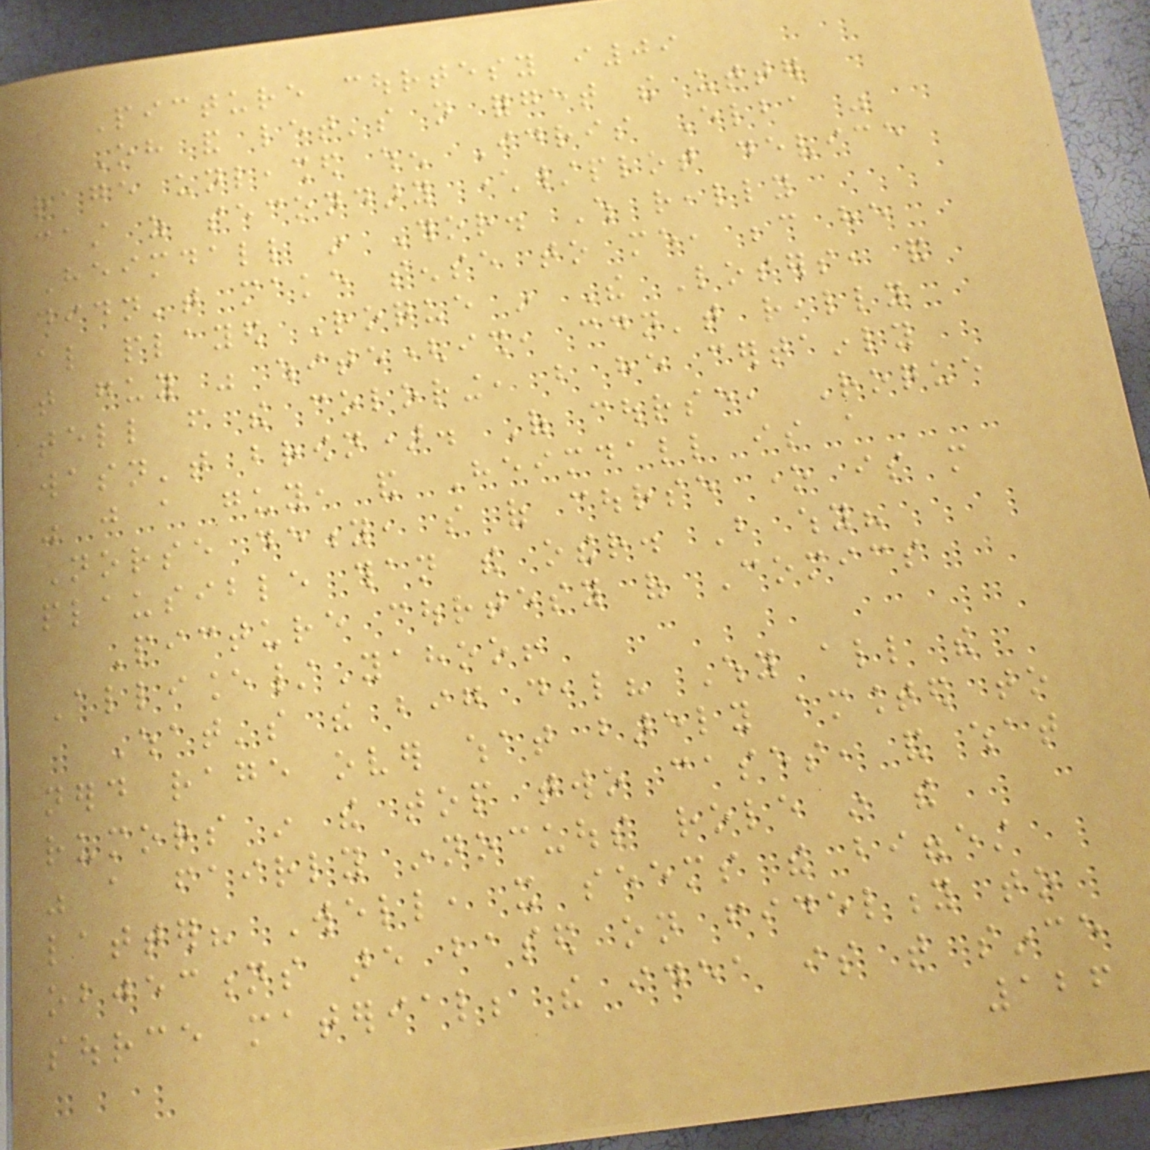Picture courtesy i09
Oh and let's not forget the utter
rage unleashed when Idris Elba was
cast as secondary character/plot device
Heimdall in Thor. Which really
didn't make sense to me, because he
also played Roque in The Losers, and
that guy was white(ish, couldn't really
tell from the coloring, but he certainly
wasn't brown). Of course, Roque
was just a guy, and Heimdall is a
Norse deity, so of course one is more
plausible than the other. But why?
Picture courtesy of Comics
Alliance/Yahoo!
What's the big deal? Why all the
nerd rage over what barely amounted to
rumors in the top two cases, and what
was a fairly innocuous role in the
latter? Well, it seems the biggest
objections are based on fidelity to
source material; the idea is that since
126
